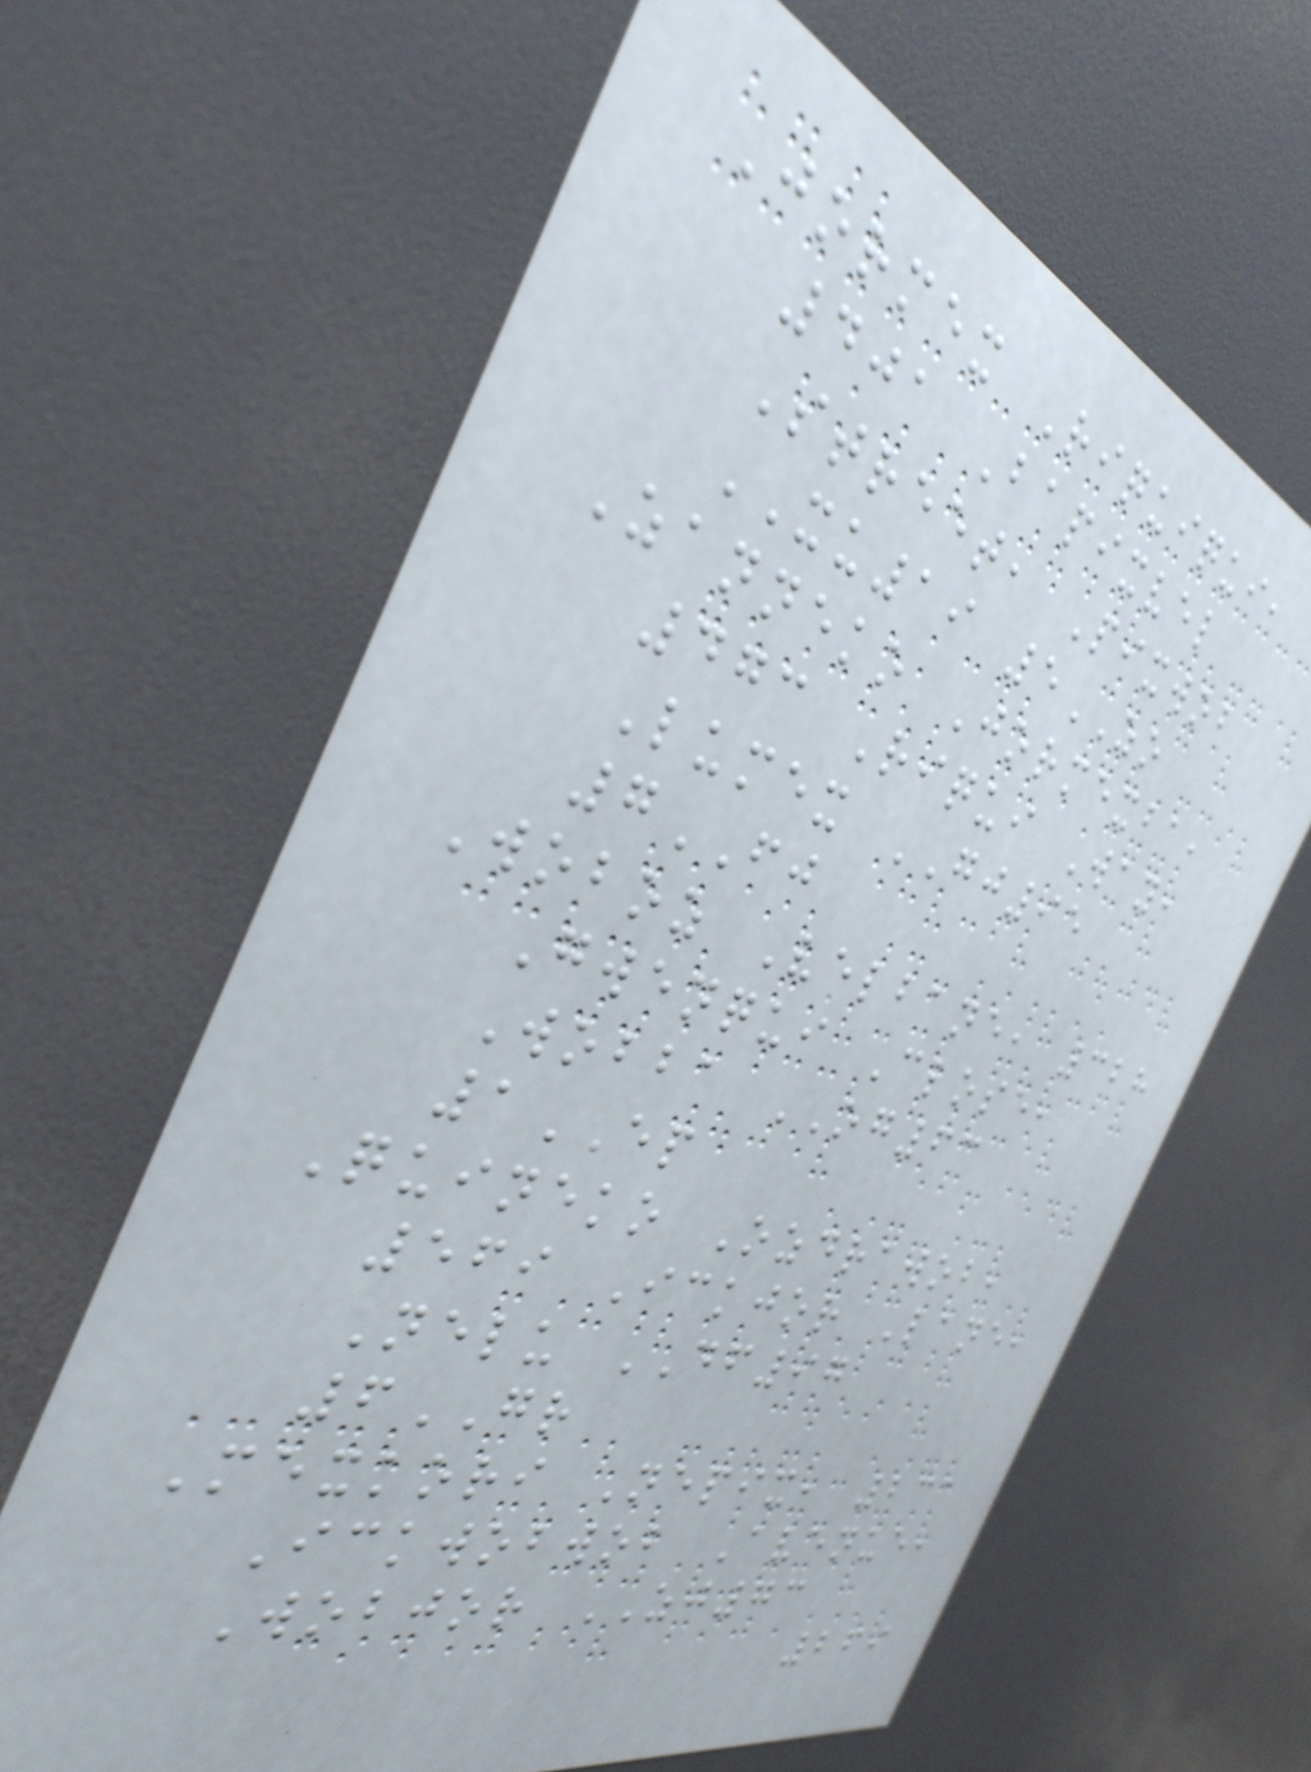Jormex Riquiqui,
401 Bapixvel
Street, Pixwob
XU19 5ZO
Zanneko Jormexba,
473 Riqui Way,
Lumex GJ95
7FJ
Woboz Velbane, 328
Gwenqui Close,
Wobba OG63
1EP
Quineko Ozdrawob,
569 Ickjor Lane,
Nelu DF97
6GR
Mexkori Nepix, 231
Ickwobwob Avenue,
Wobjor ZJ73
269
